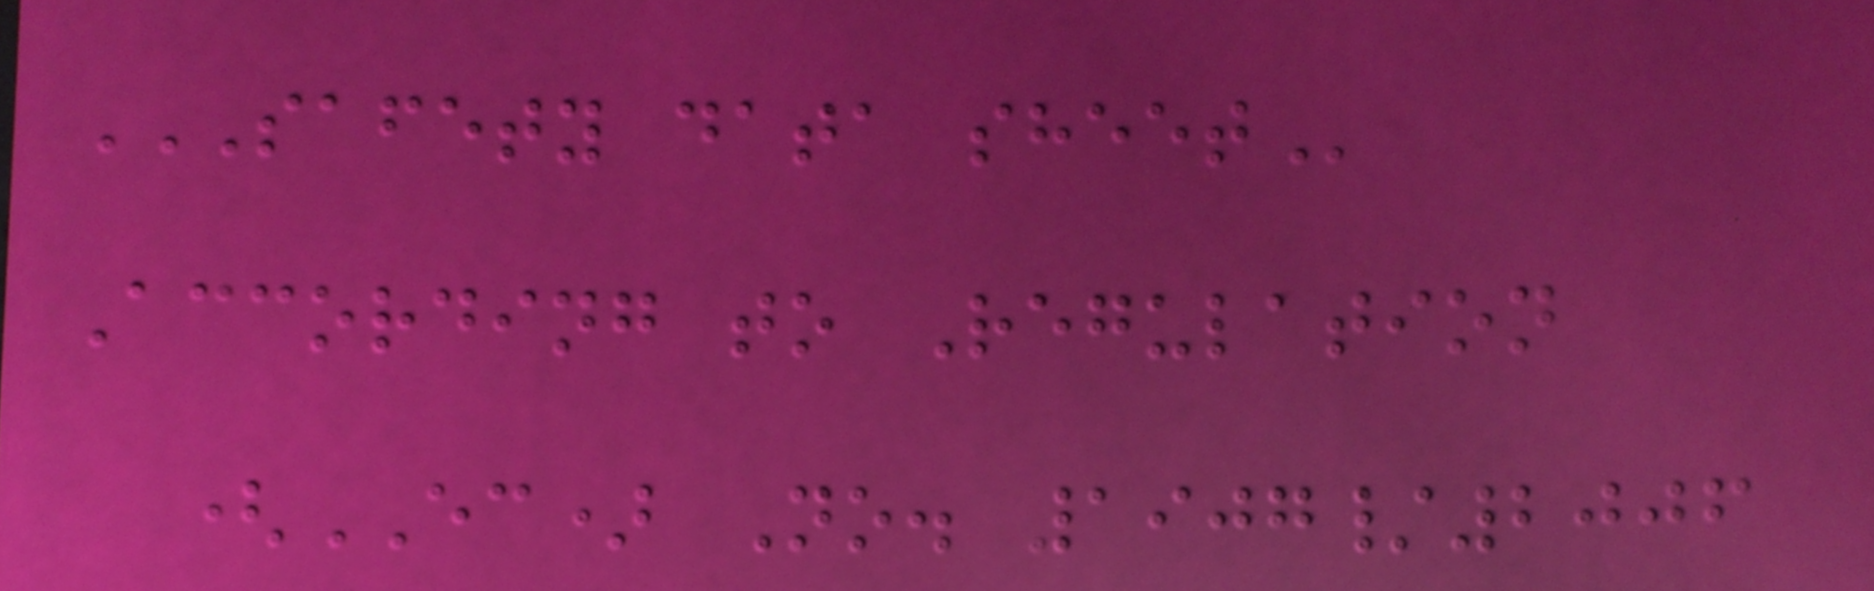SAFETY DATA SHEET
According to Regulation
(EC) No. 1907/2006
